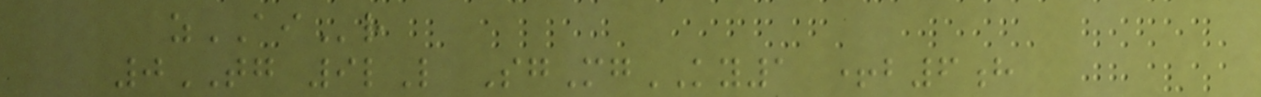zAIr
0TG 9lL SgMgKY1 +b6h
